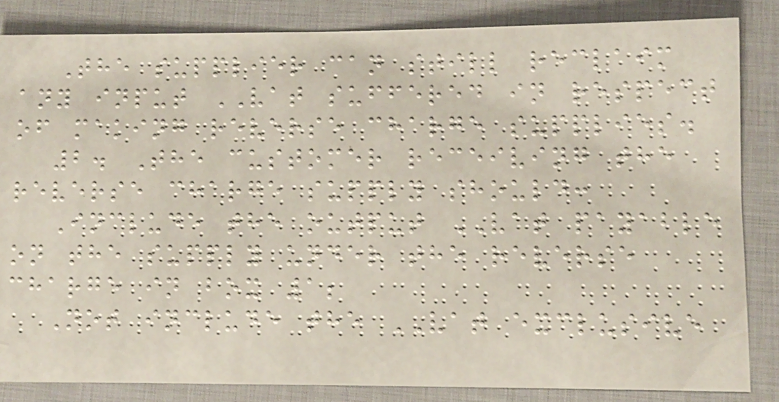The supplier can still reclaim
any input VAT suffered in respect
of making reverse charge supplies.
2. The customer receiving the
reverse charge supply should:
Include the output VAT payable
on the supply under the reverse
charge in box 1;
Not include the VAT exclusive
